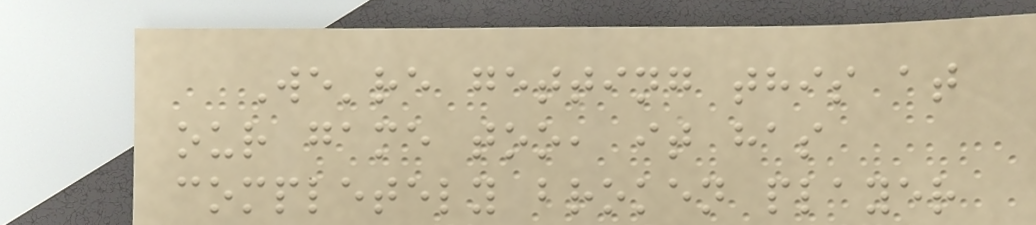We're getting this at
our game too, it has
completely broken player
